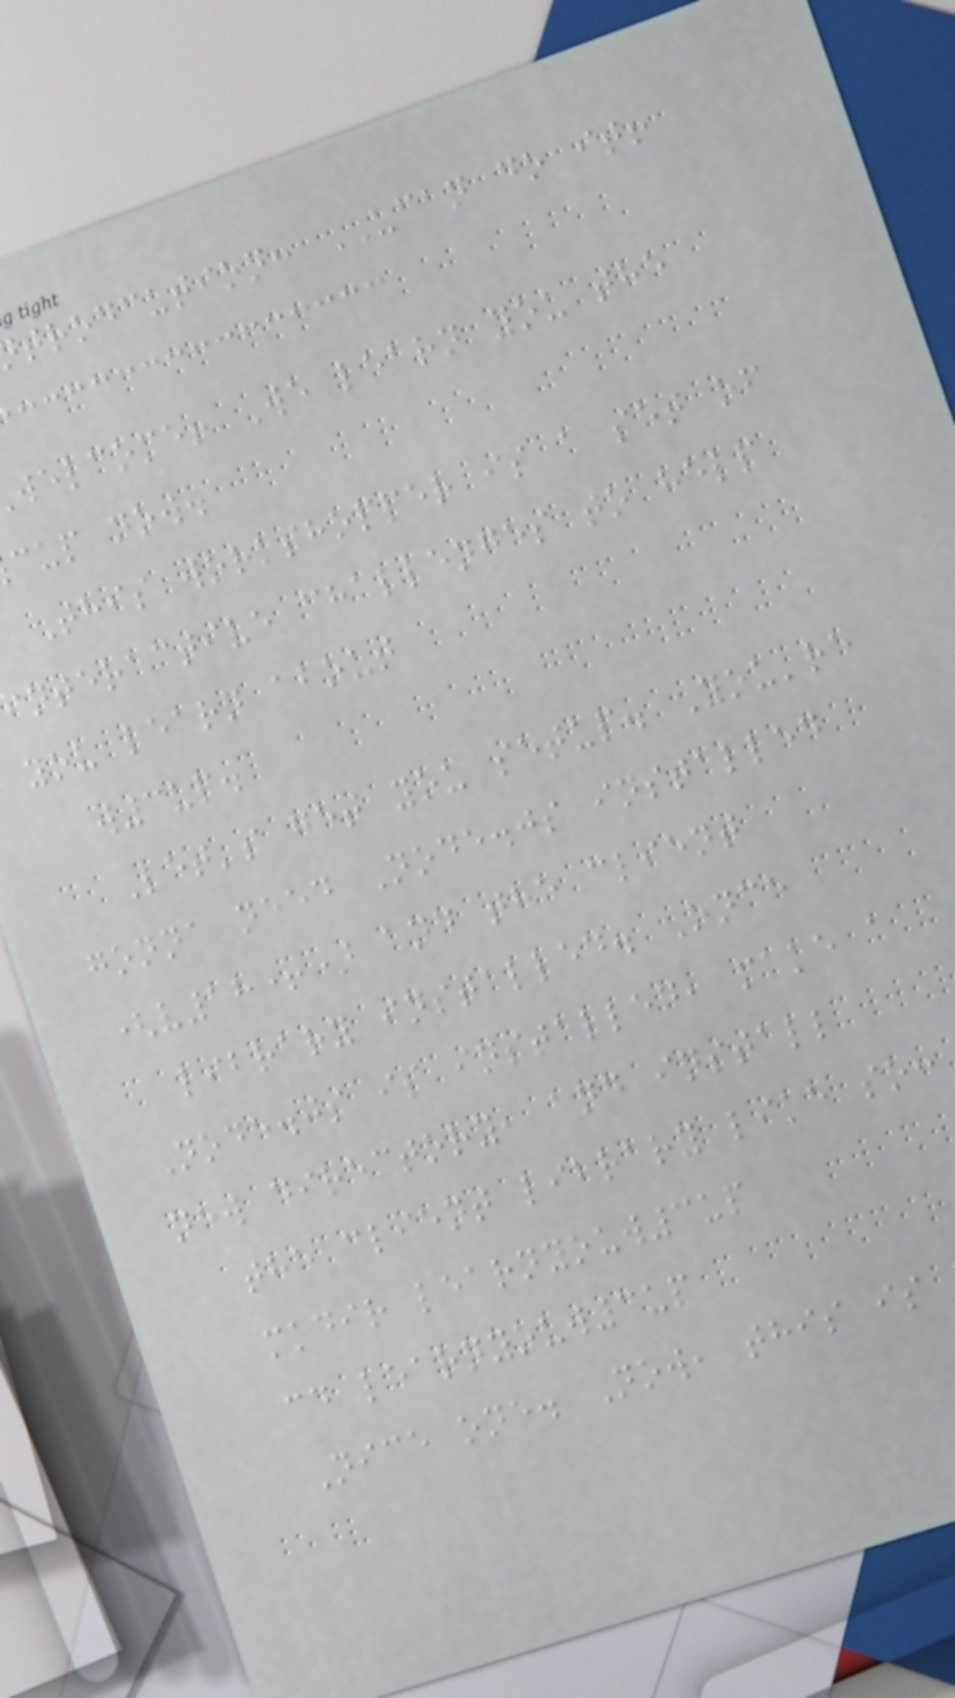trodcution: UCAN do it!
welcome! We learn you the
cup now.
This workshopper is a set of
interactive challenges to help
you learn about
w3up.
Let's get you setup. You're
gonna need Node.js installed
(v18+) and the client
library installed. Once
Node.js is installed, make a
new directory, and install
the client library like so:
mkdir learnyouw3up
cd learnyouw3up
Nice one. Now, this is
